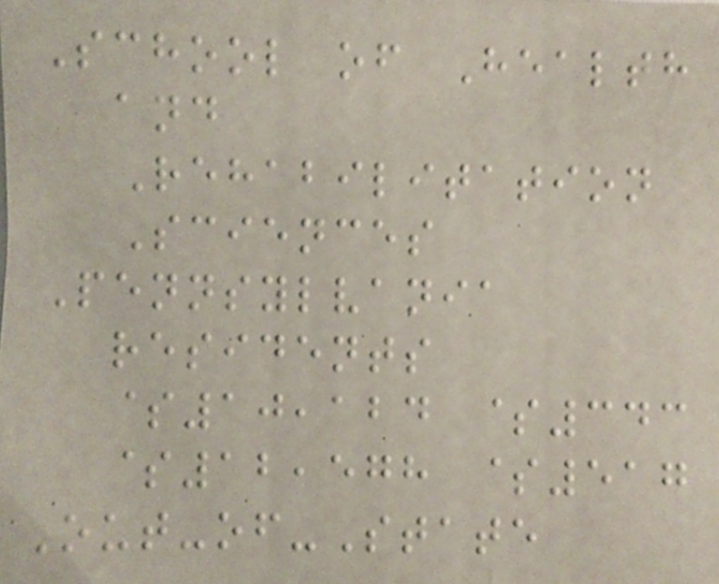School of Health
and
Rehabilitation
Sciences
Pennsylvania
residents
$10,124 $343
$12,578 $517
Out-of-State
